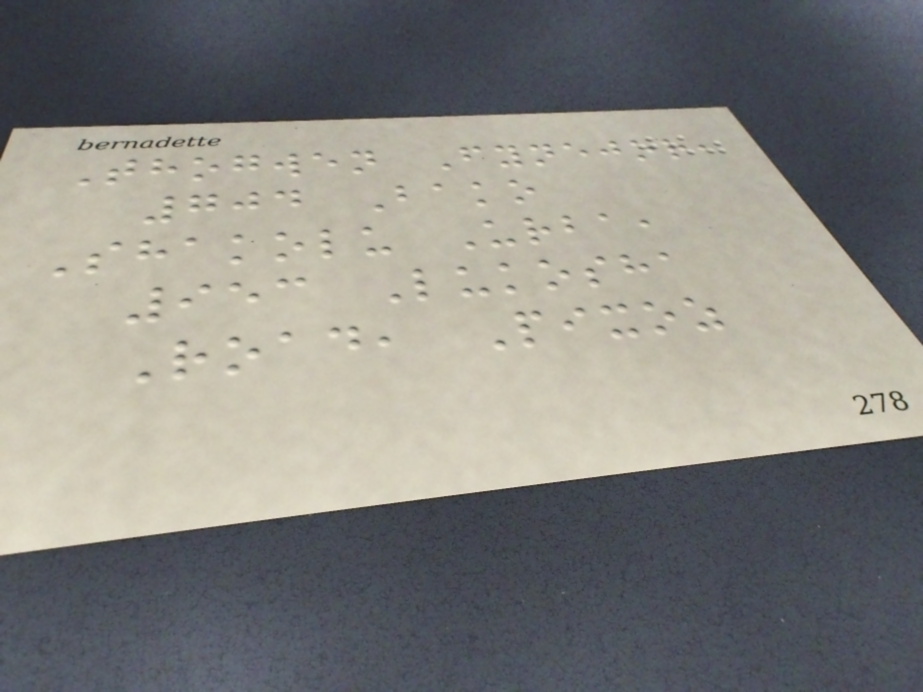Thogwen Fynejor,
704 Bako
Shakolu Urba,
953 Lukosha
Road, Pixoz
